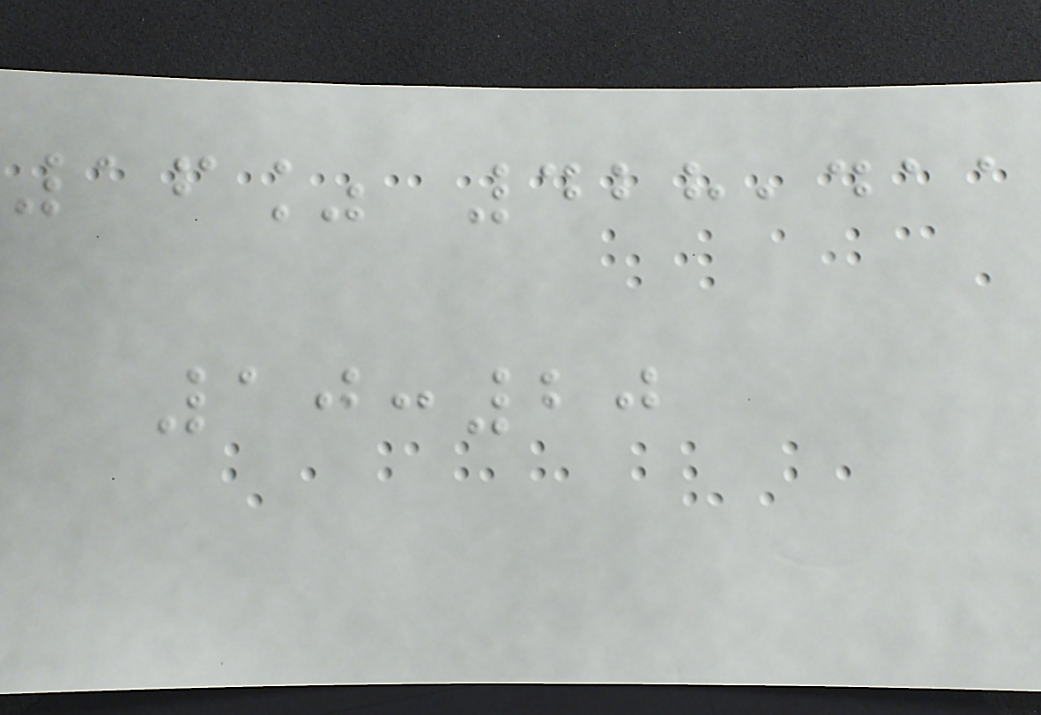16% 428,411
10:20
